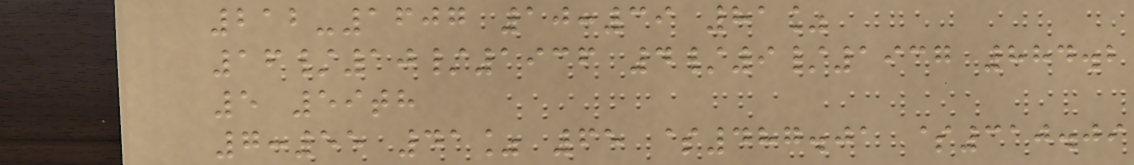212-1607 10:39 81%
16/10/1936 4/9/1937 884.2
5 59th
7:55 41% 65 $487.01 $310.09
